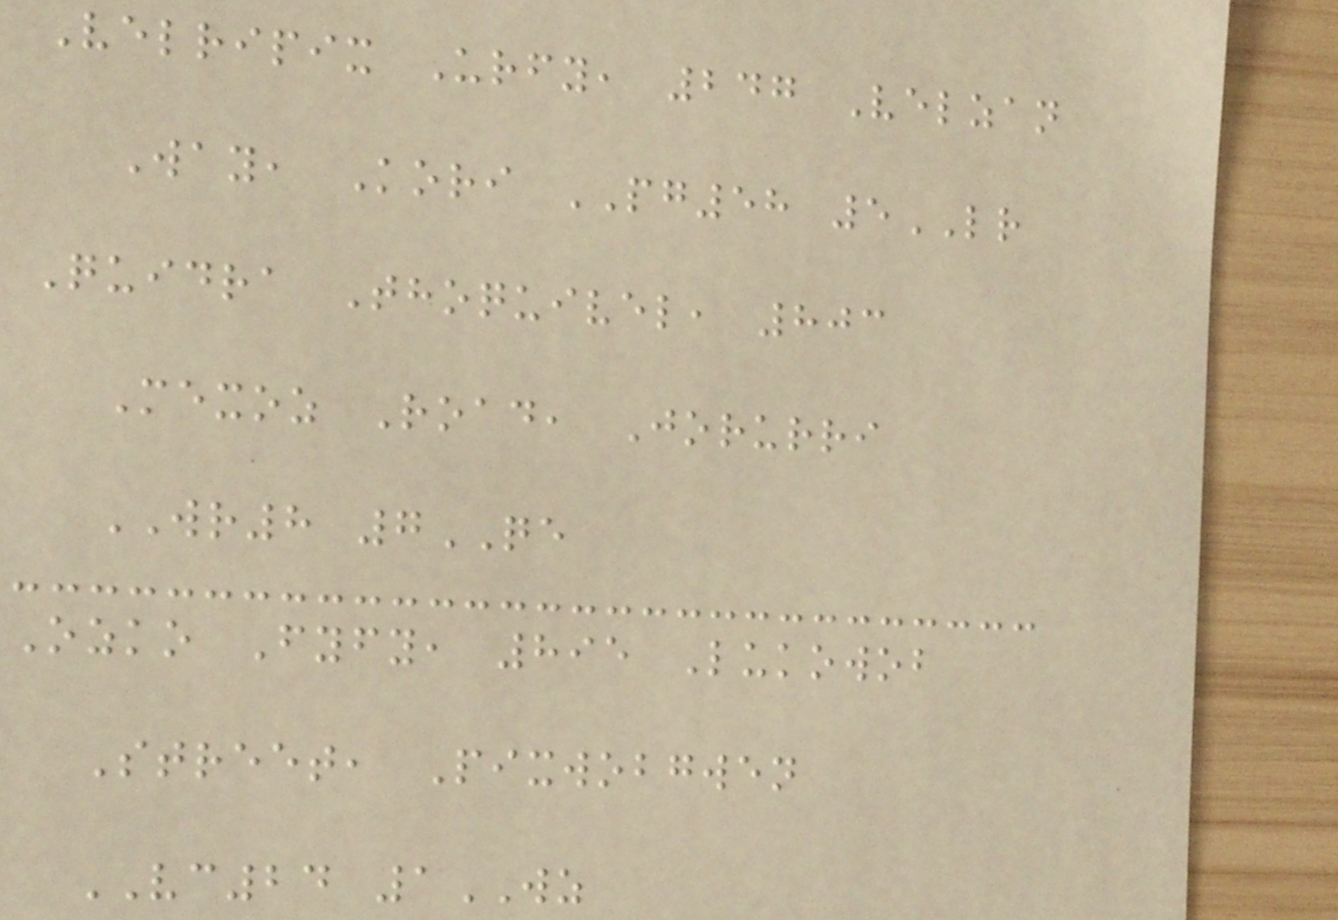Velripix Urfy, 247 Velzan
Way, Kori PG58 5LR
Quidra Thoquivel, 803
Mexoz Road, Jorurri
WR8 7QE
Ozko Fyfy, 895 Lukowob
Street, Pixwobgwen
VC24 1WZ
